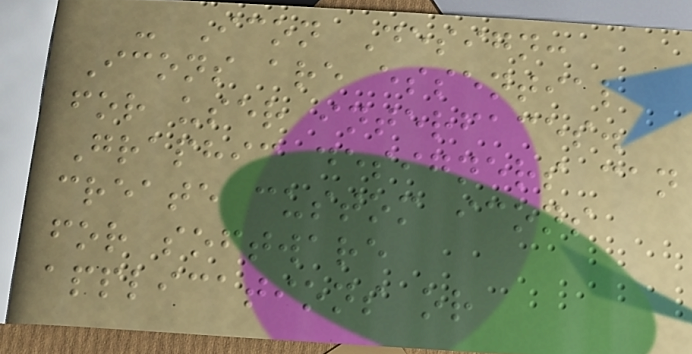- Icon Design:
Icons are essential
for user interfaces.
Graphic designers can
create custom icons
for software
applications or
